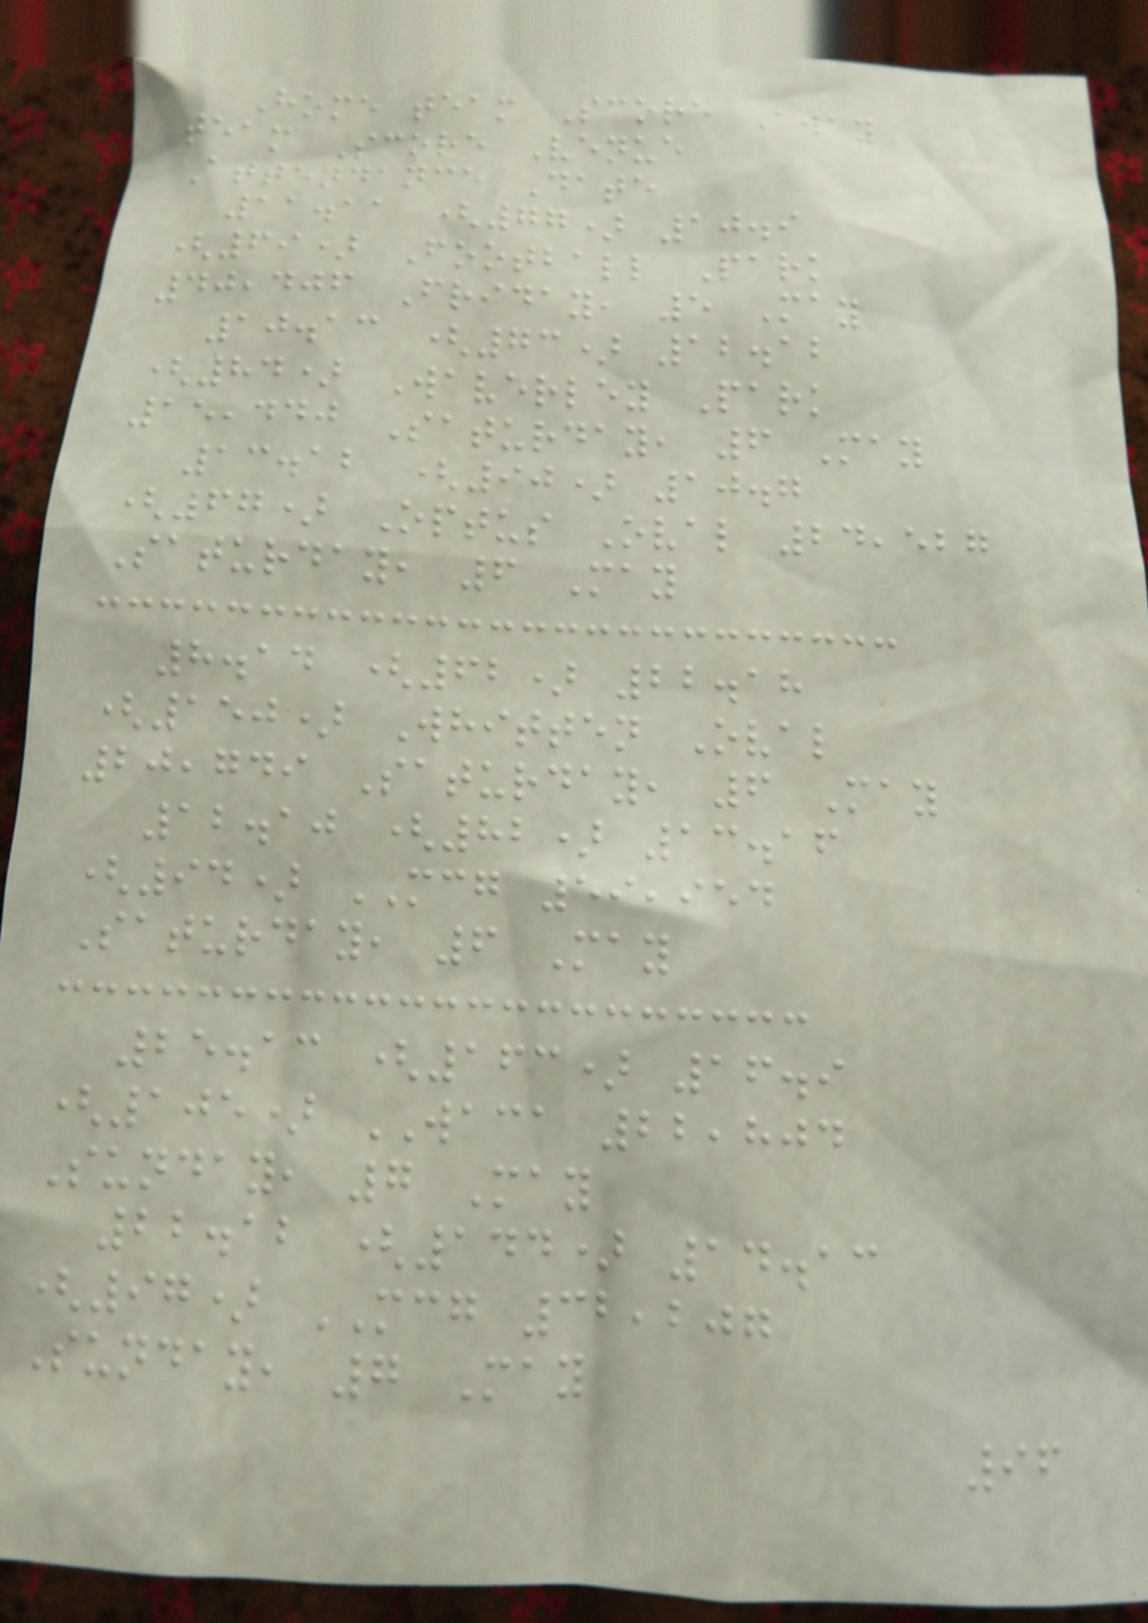Home team Score Away
team Score Venue
Attendance Date
11.11 (77) 10.9
(69) Football Park
40,406 Friday, 5 May
10.13 (73) 12.12
(84) Waverley Park
15,440 Saturday, 6 May
13.12 (90) 10.7
(67) Optus Oval 24,527
Saturday, 6 May
8.14 (62) 22.18
(150) Whitten Oval
20,749 Saturday, 6 May
12.10 (82) 13.16
(94) MCG 59,954
Saturday, 6 May
25.13 (163) 16.9
(105) WACA 22,804
Sunday, 7 May
22.12 (144) 14.13
(97) MCG 32,207
Sunday, 7 May
96
